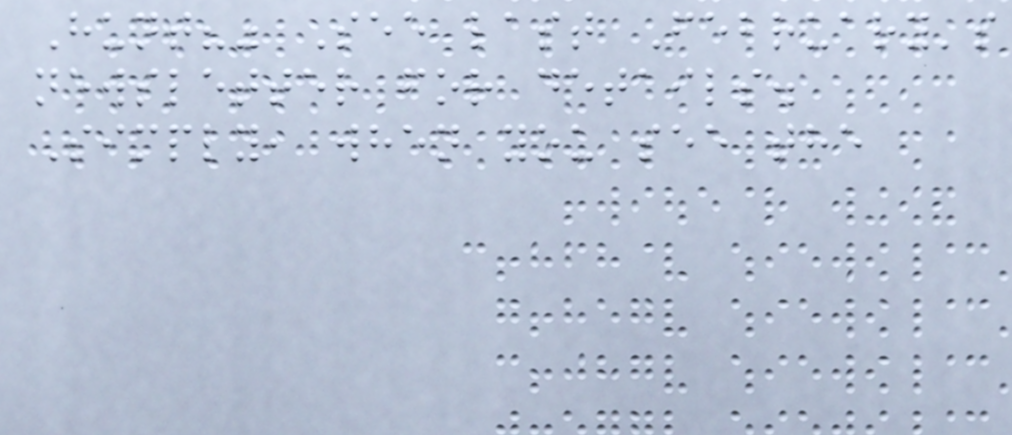Hunt?" See last February's
newsletter for details.
Simply, when you see the
